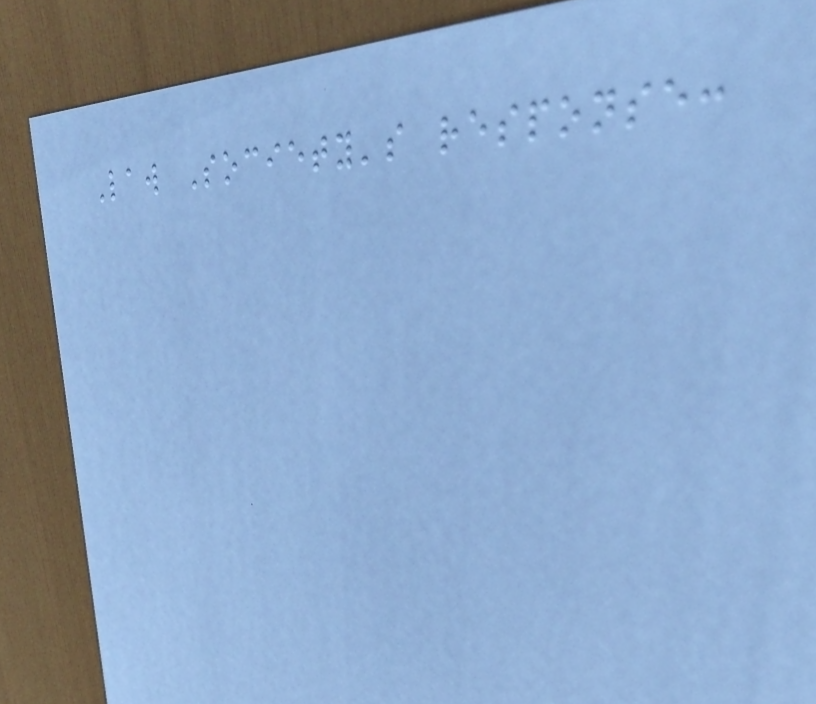Law Society's response:
